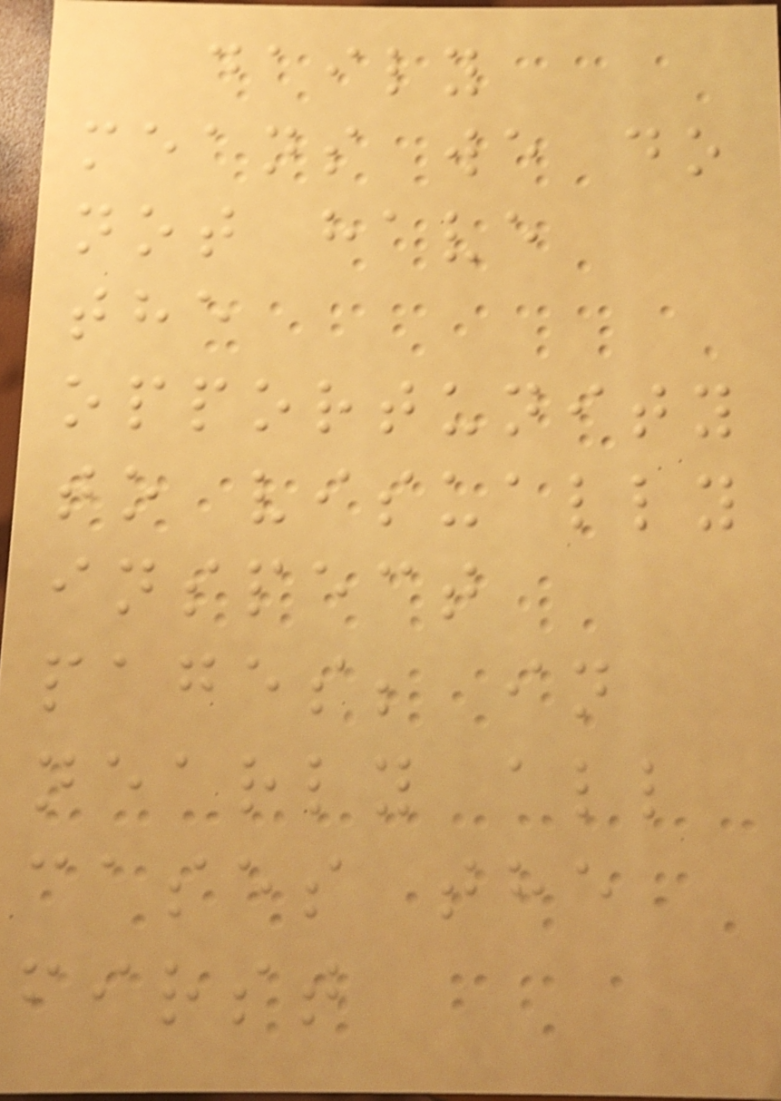daily
means we do
not have
the
opportunity
to visually
inspect
pages; in
nearly all
cases the
first
